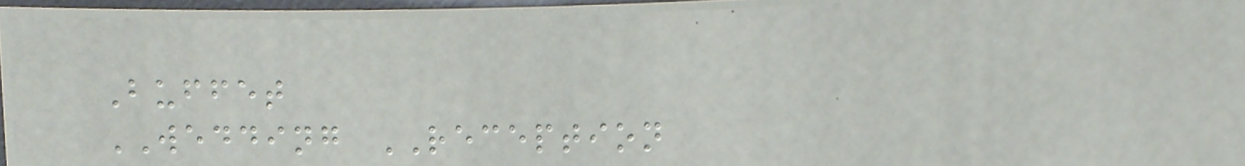Buffet
WEDDING RECEPTION
